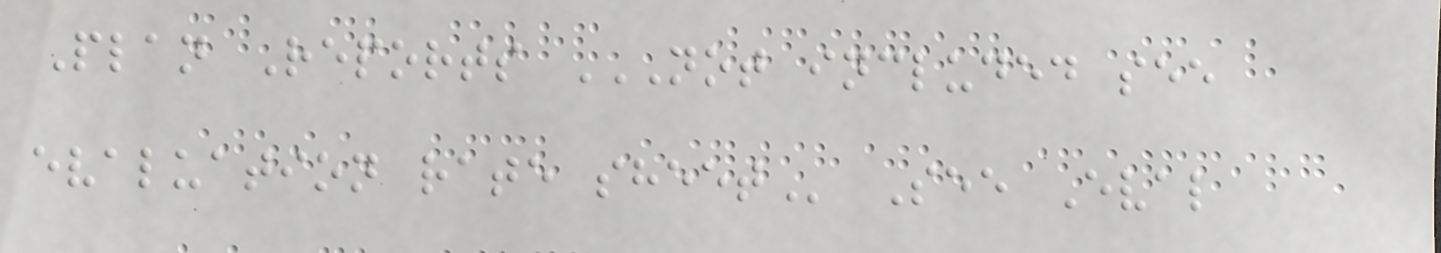Plan Reports NOT INCLUDED SEE
EVALUATION RATE SHEET See Eval
